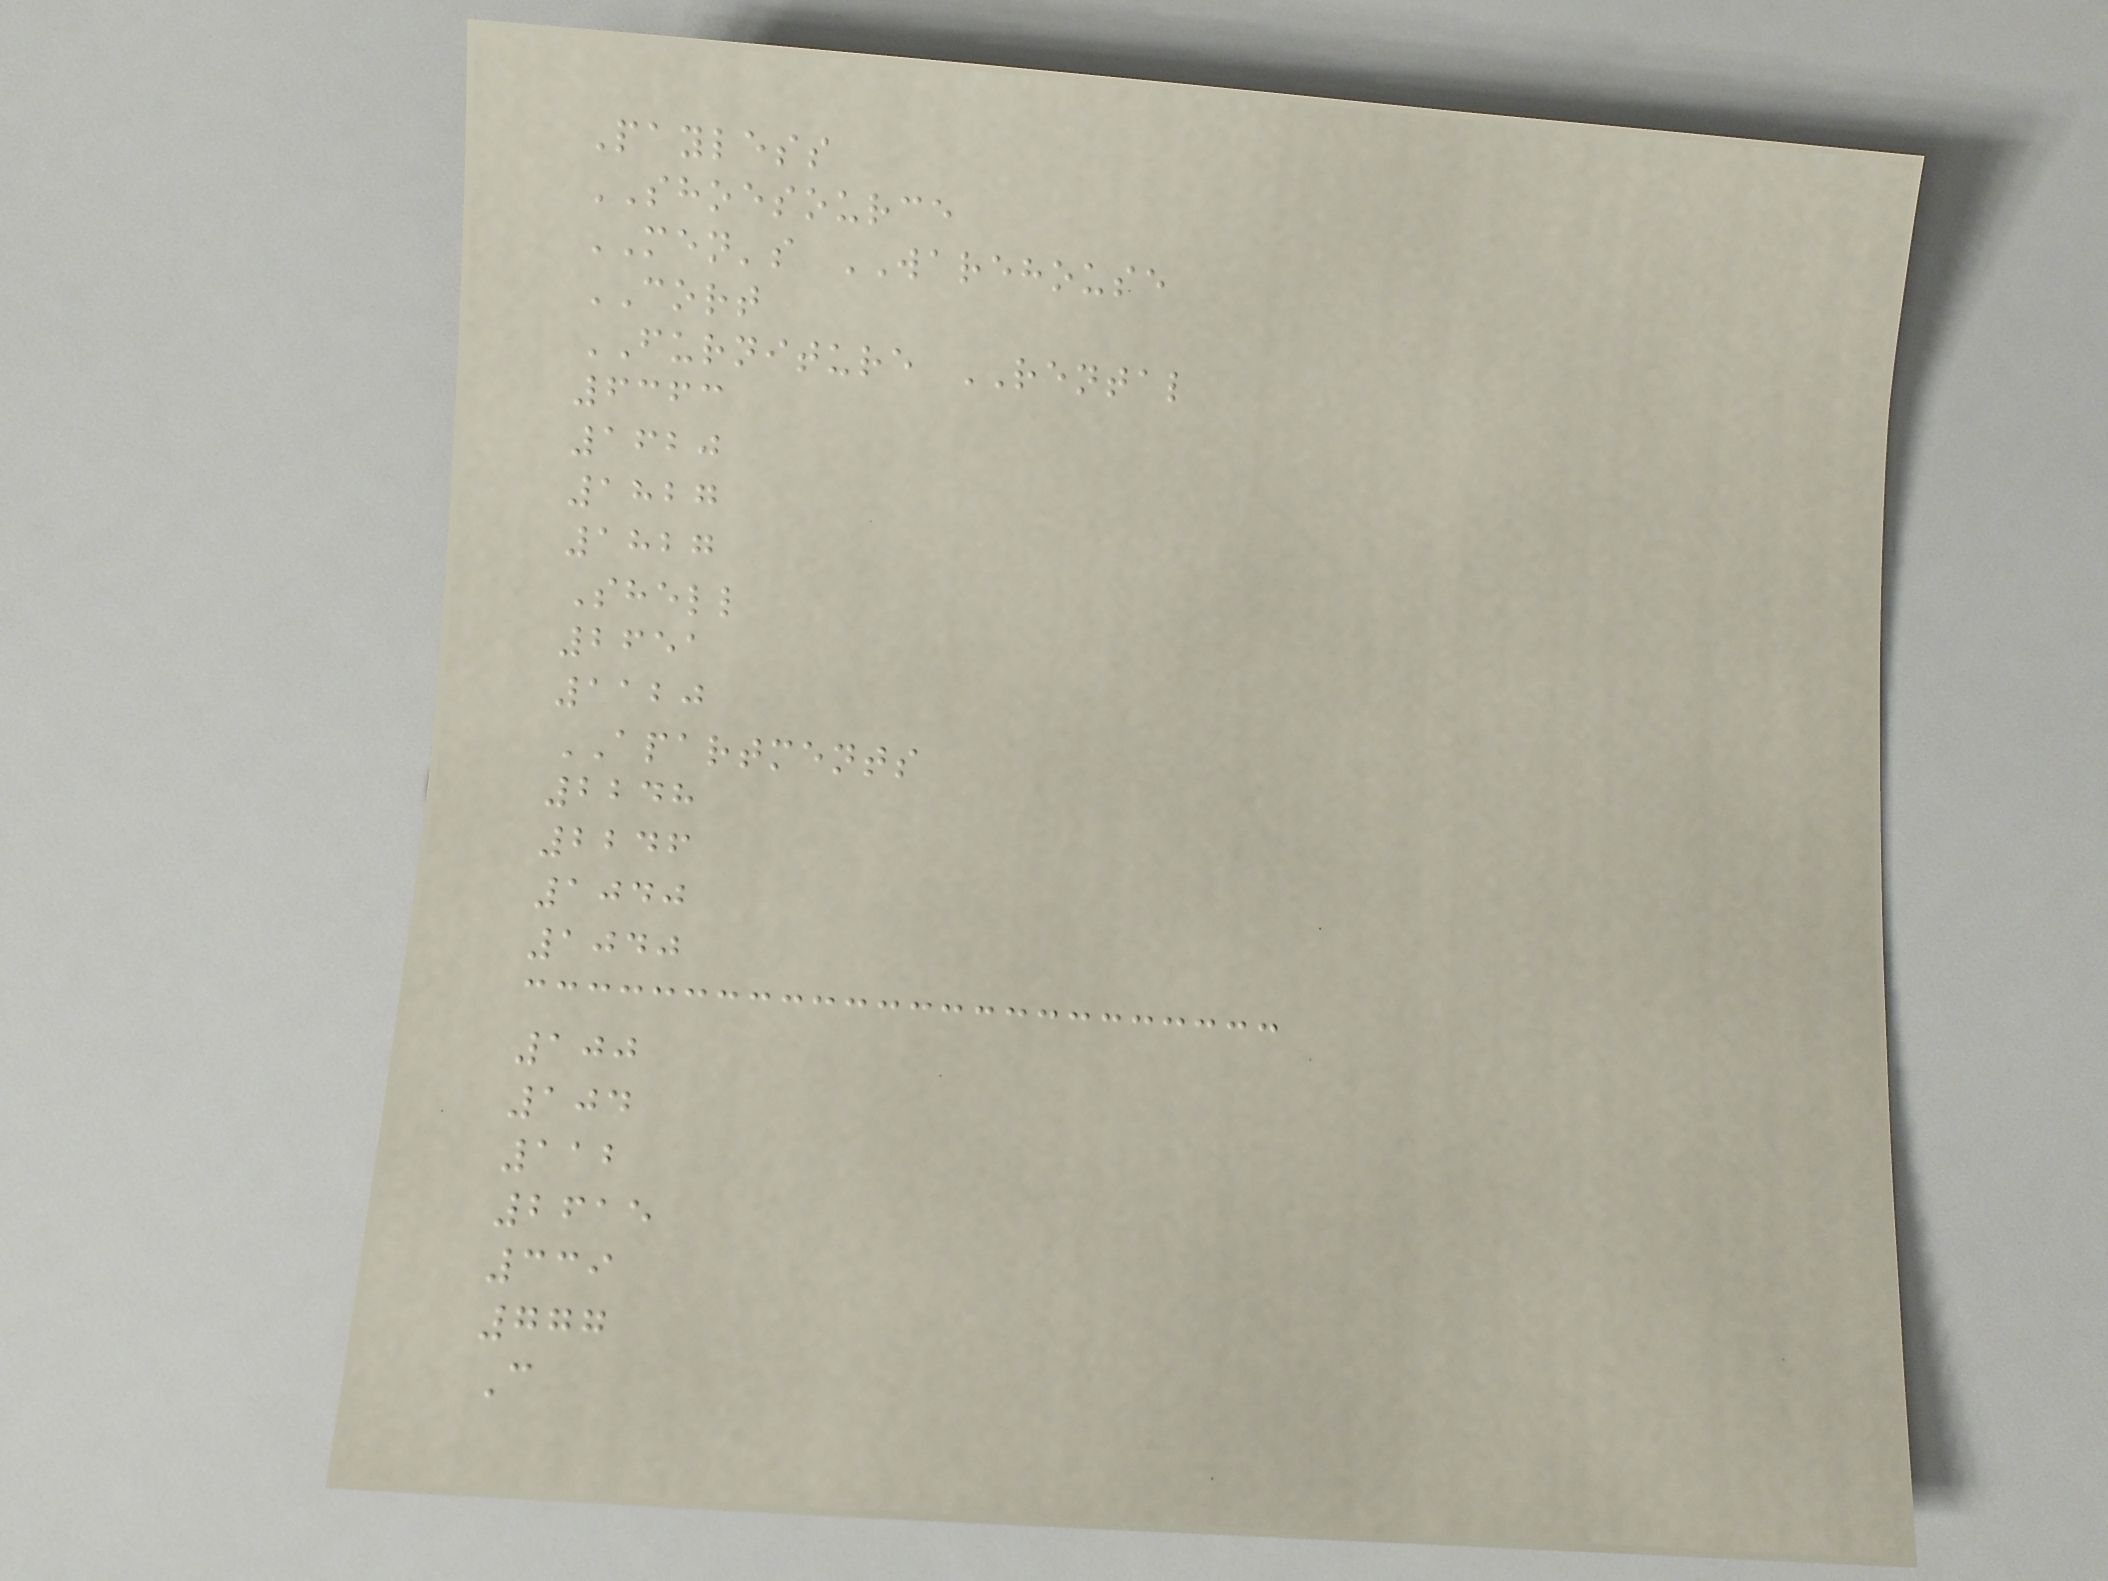Payless
SHOESOURCE
MEN's WAREHOUSE
CORT
FURNITURE RENTAL
6363
1620
1827
1827
Shell
2651
1120
APARTMENTS
2248
2246
1040
1040
100
104
112
2615
339
777
C
